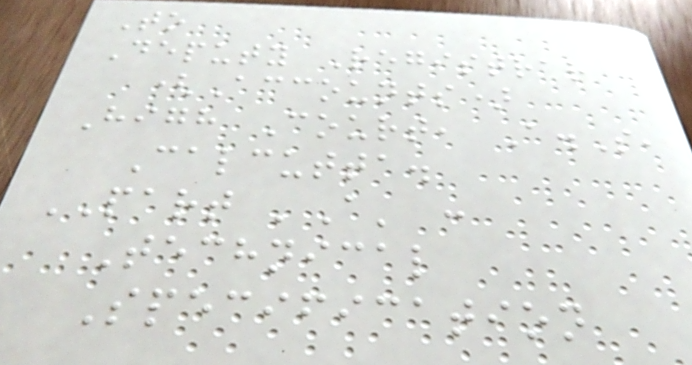To
Deputy Registrar
(Accounts)
High Court, A.S,
Calcutta.
PART 'A' :
Technical
Specification
